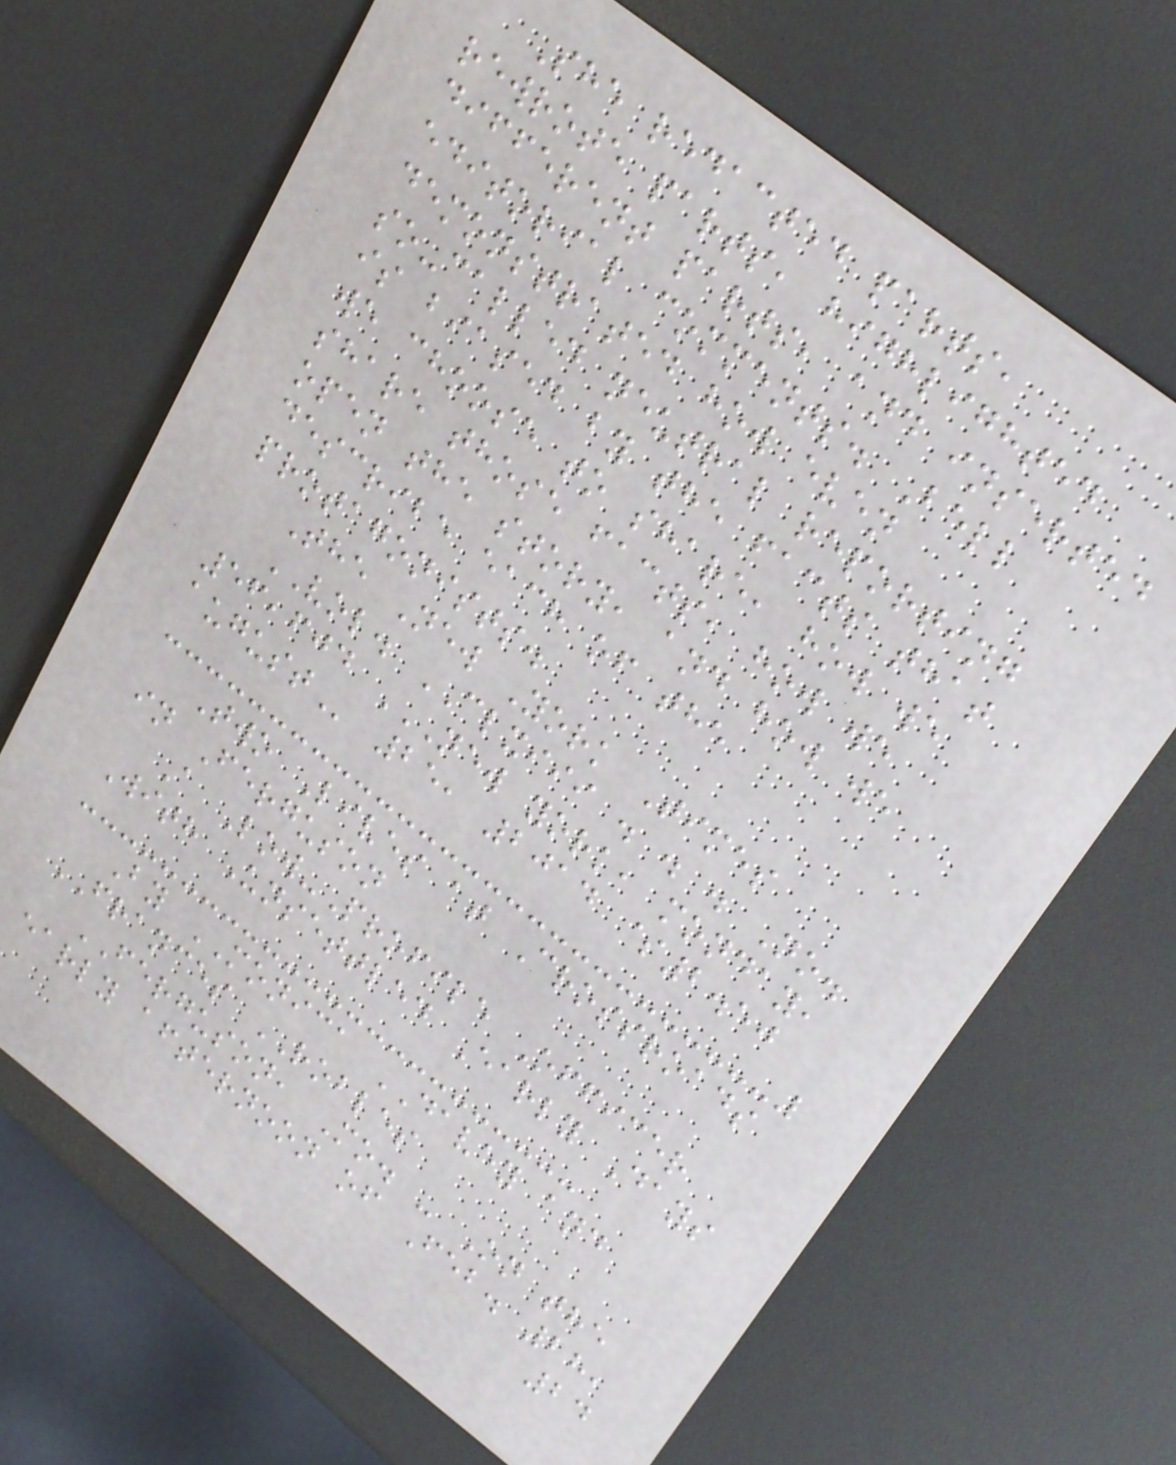She redacted parts,
rewrote parts, highlighted
different parts, and inserted
editorial comments. Bell
demonstrated how even
so-called neutral reporting
is biased by the facts that
we choose to share, how we
share those facts, how we
open the story, and how we
describe each of the
protagonists.
The New York Times
VOL. CLXIII . . . No.
56,604 NEW YORK, MONDAY,
AUGUST 25, 2014 $2.50
Two Lives at Crossroads
in Ferguson
A Low-Profile Officer
With Unsettled Early Days
By MONICA DAVEY and
FRANCES ROBLES
FERGUSON, Mo. - On the
early afternoon of Feb. 28,
24
